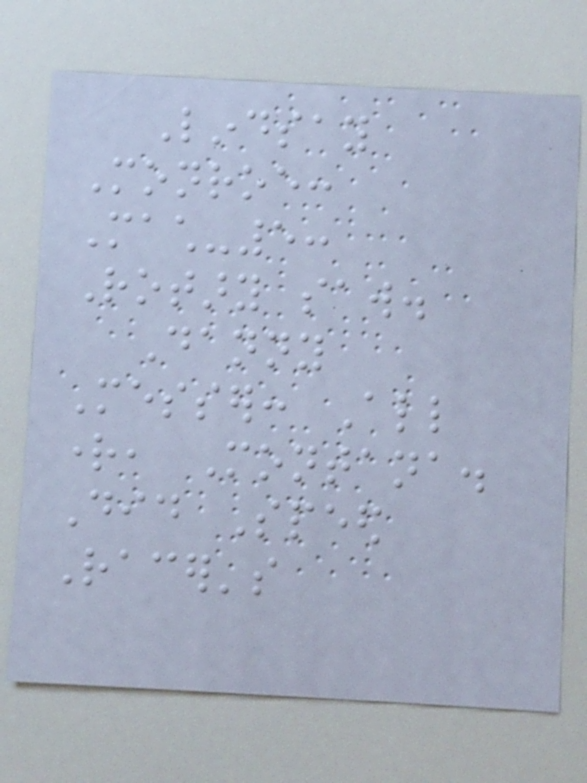Lindsay
Monroe:
Mach-5:
Rotary saw.
Danny
Messer: All
right, Montana.
Did Speed
Racer's
